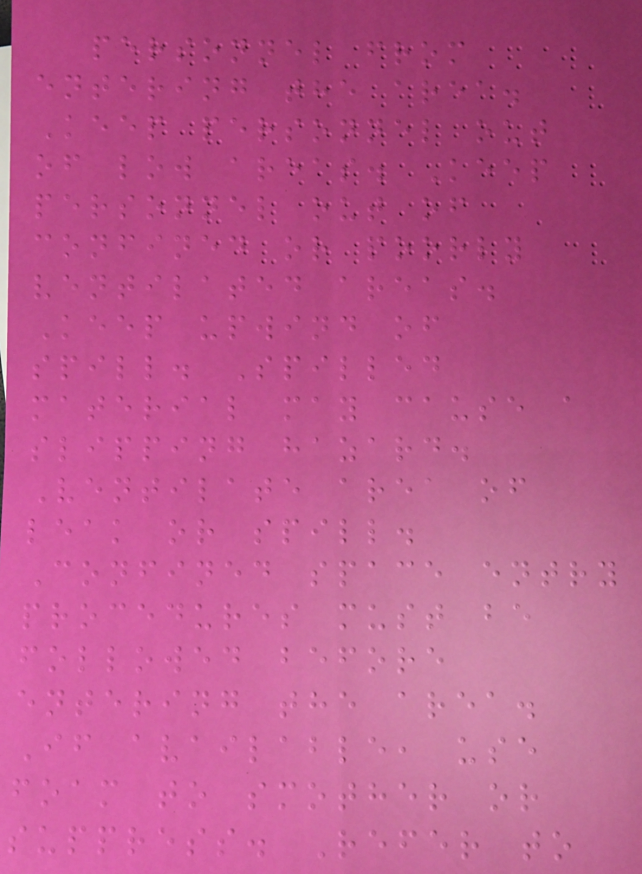personnel from
entering the area.
Keep personnel out
of low areas. Keep
personnel out of
confined or poorly
ventilated areas.
Keep upwind of
spill. Spilled
material may cause a
slipping hazard.
Ventilate area of
leak or spill.
Confined space entry
procedures must be
followed before
entering the area.
If available, use
foam to smother or
suppress. Refer to
